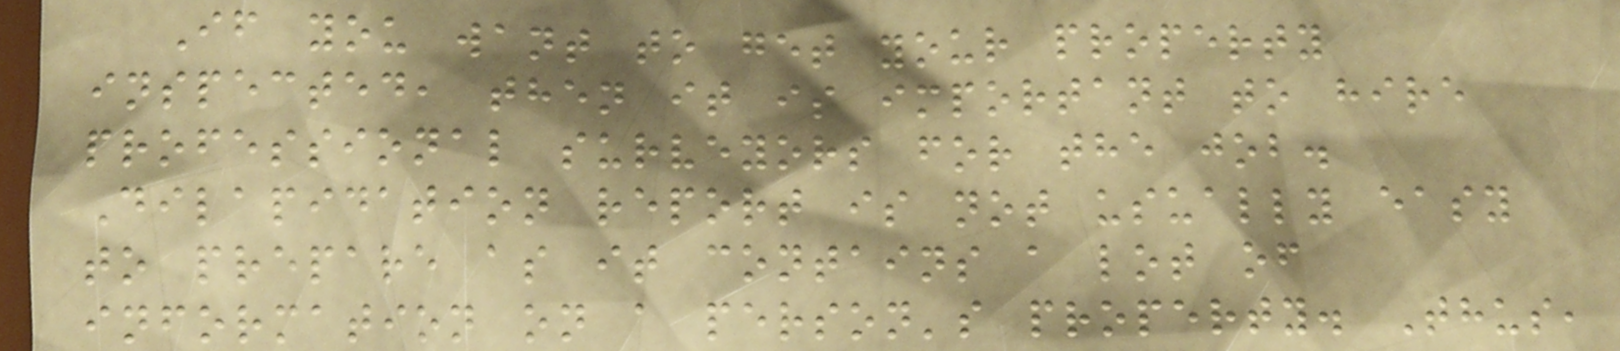If you want to get your property
inspected, then it is important to hire
professional surveyors for the job.
Dilapidation report is not usually easy
to prepare as it contains a lot of
information on a person's property. Thus,
